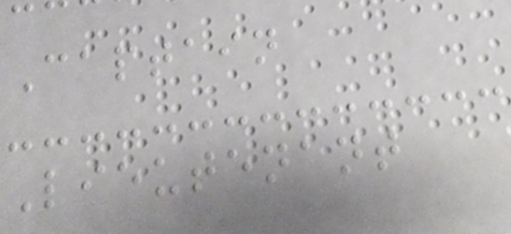Captain
Lieutenant
